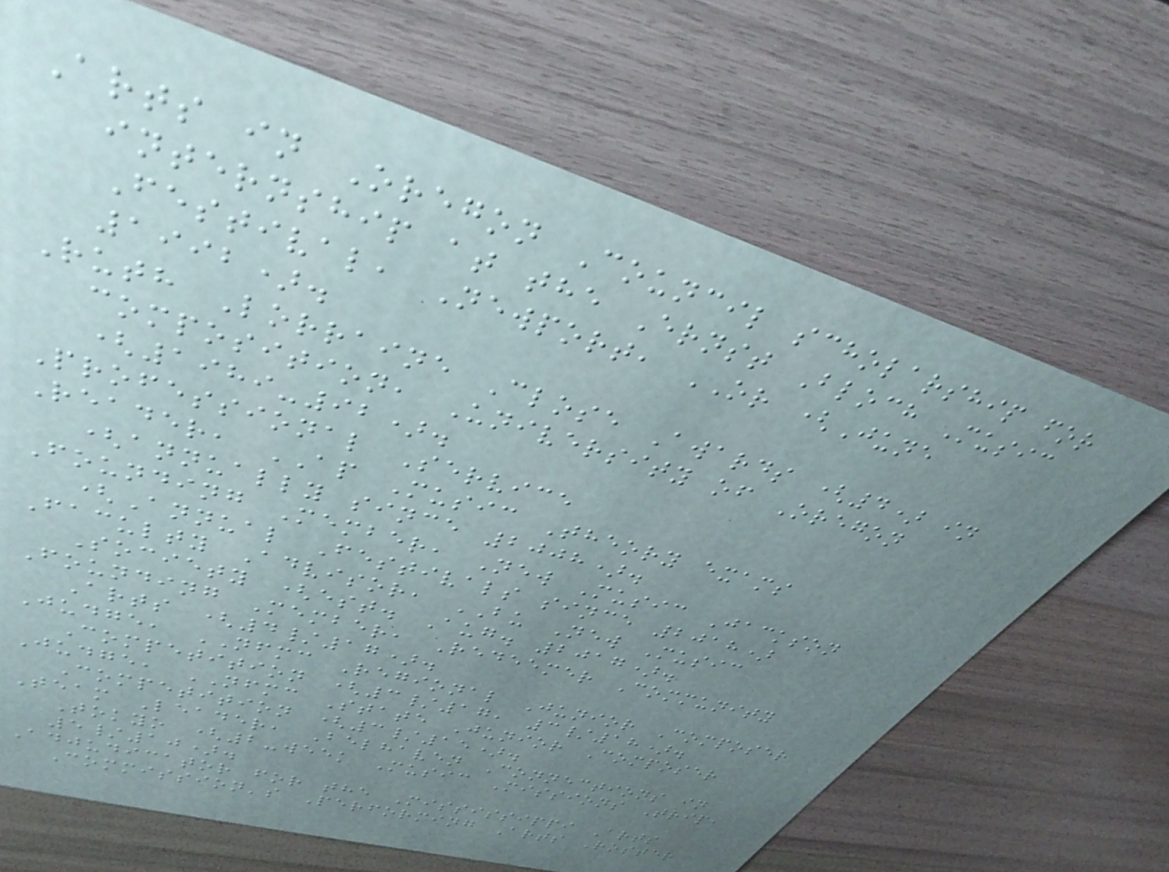Arts in Oregon Council scholarship for
internship at the Ernst Bloch Music
Festival, Newport, OR (June
1992).
Ruth Lorraine Close Awards (4) in
composition, University of Oregon
(1989-92).
Professional Service
Reader, AP Music Theory exams
(annually since 2008).
Founding Member, New Music Jackson
(Annual Festivals since 2018)
Faculty Advisor, BU New Music
Society (est. Aug. 2017).
Founding Member, Redeemer Community
Arts (4/17).
Judge, NFMC Regional Junior Composer
Competition (3/17, 3/18).
Judge, NFMC State Junior Composer
Competition (3/15).
Team Leader, Belhaven Connections in
Tokyo (2-week Music Missions Trip,
5/10).
Adjudicator for the Mississippi Arts
Commission's Performing Arts Roster
